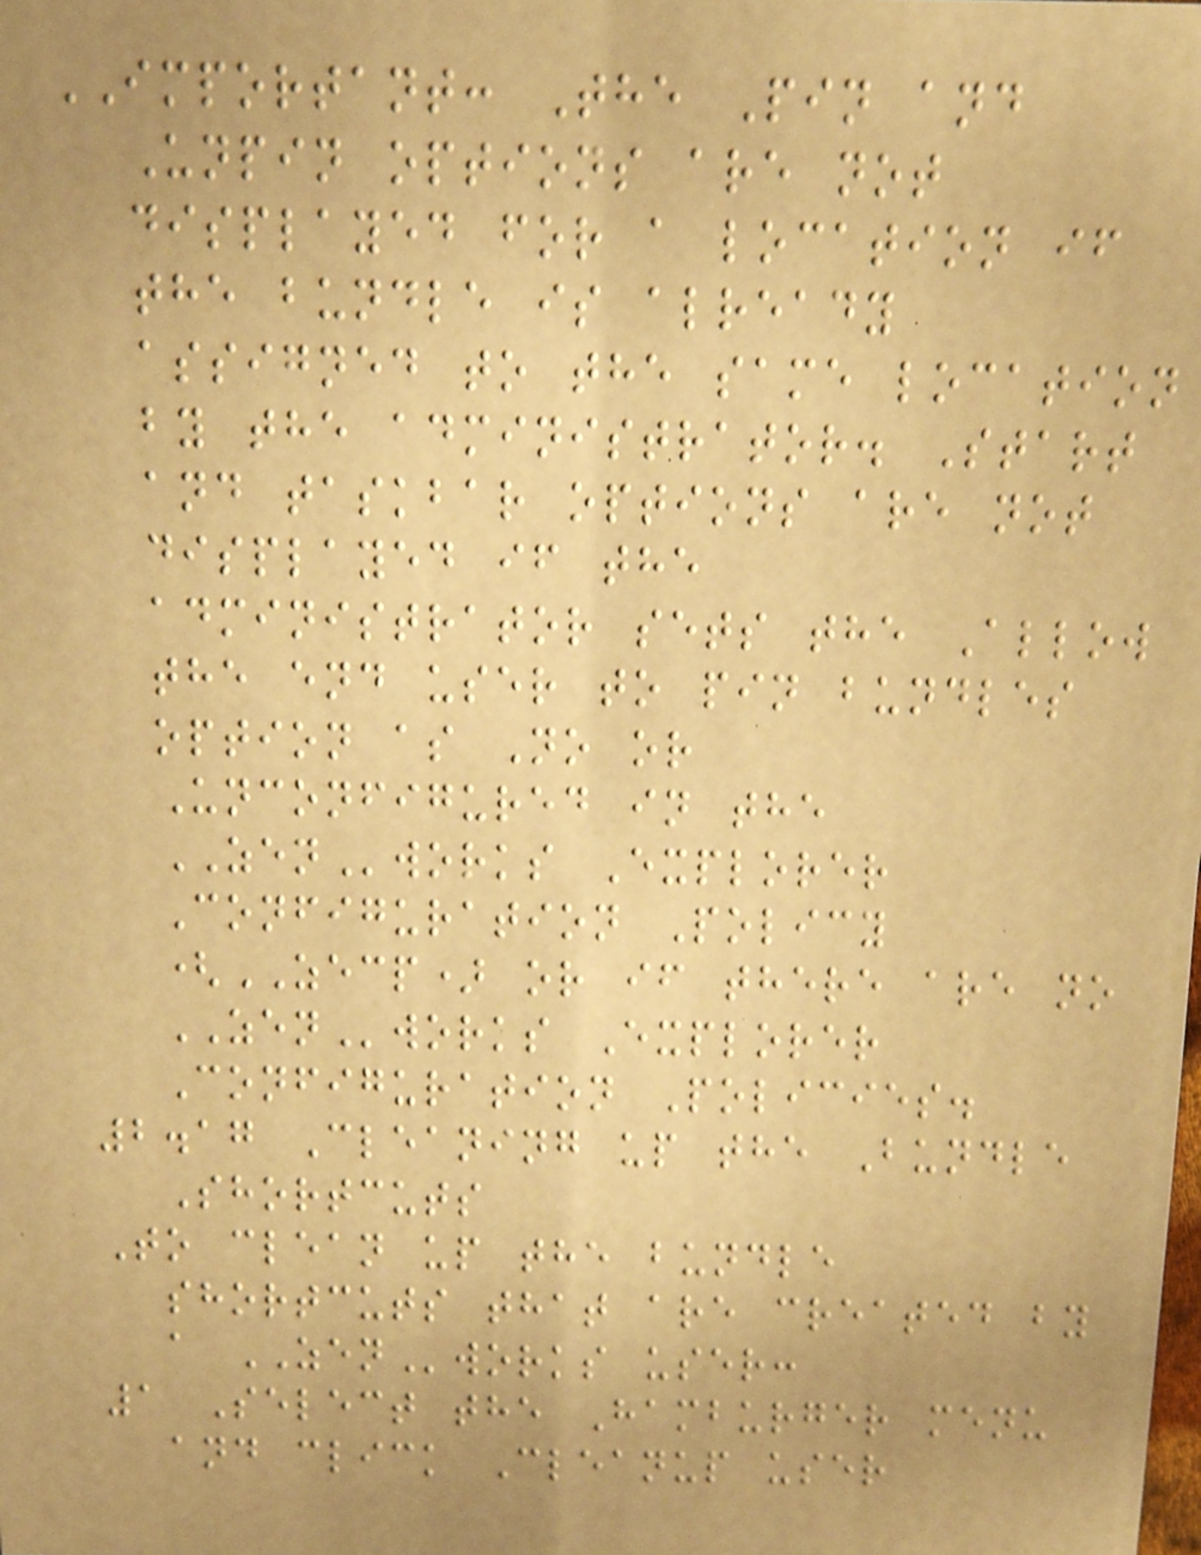IMPORTANT: The Pin and
Unpin options are not
displayed for a location if
the bundle is already
assigned to the same location
by the administrator. Start
and taskbar options are not
displayed if the
administrator sets the Allow
the end user to pin bundles
option as No or
Unconfigured in the
ZENworks Explorer
Configuration Policy
(ZECP) or if there are no
ZENworks Explorer
Configuration Policies.
2.17 Cleaning up the Bundle
Shortcuts
To clean up the bundle
shortcuts that are created by
a ZENworks user:
1 Select the Hamburger menu
and click Cleanup user
